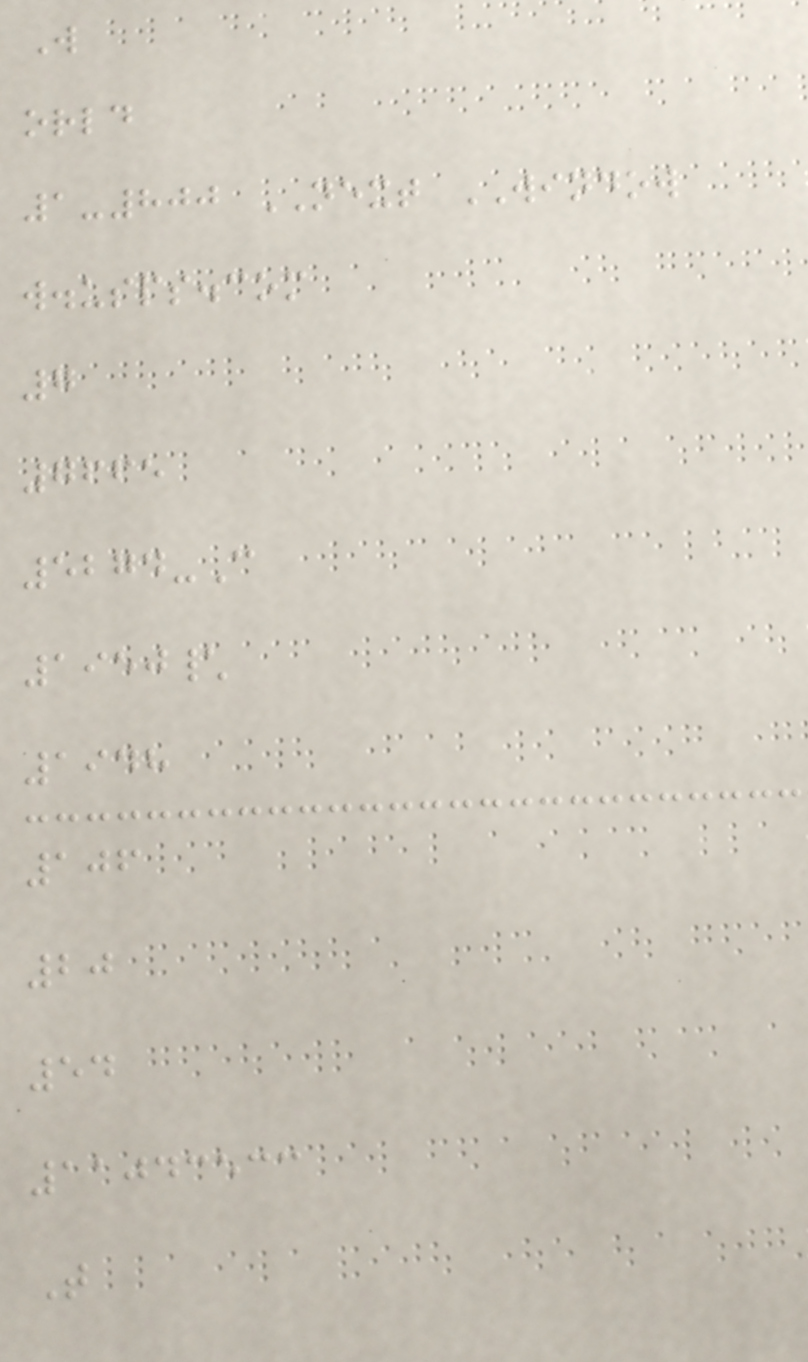W
orld
1-800 NEXT WINDOW
w.usps.com
7
7665
5274-C
1950\
1948
106
20
54
11043533
T
